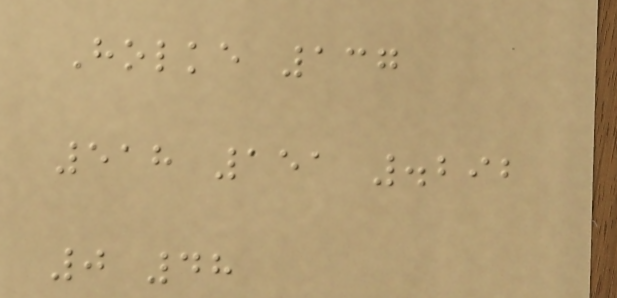Holke 137
518 151 .292
0 48
